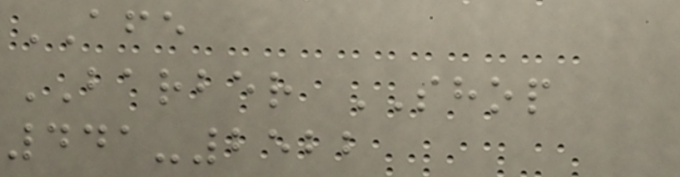AFE
BARBER SHOP
441-2522
